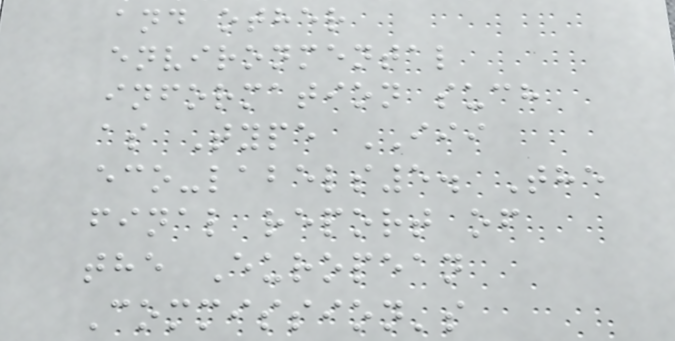and other
environmental
information such
as Type III
eco-labels5. The
final report of
the European
Commission's
